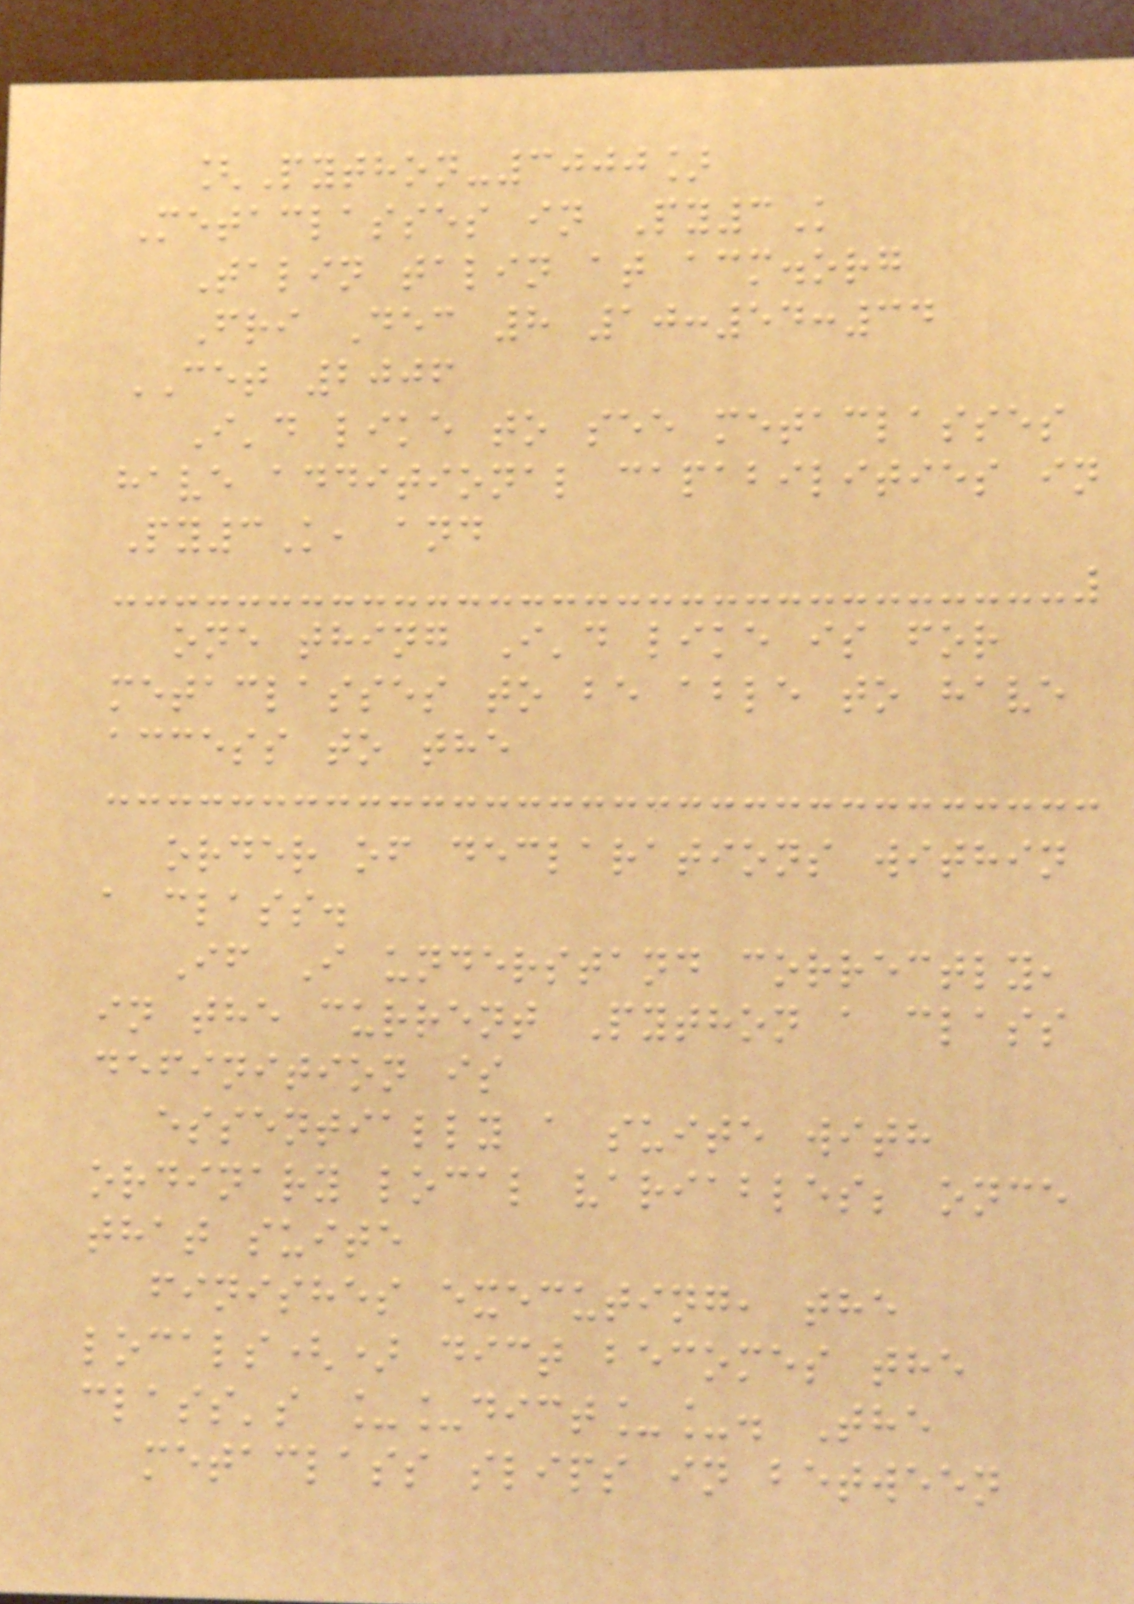[Python-3000]
Metaclasses in Py3K
Talin talin at acm.org
Fri Dec 8 10:54:34
CET 2006
I'd like to see metaclasses
have additional capabilities in
Py3K, and
one thing I'd like is for
metaclasses to be able to have
access to the
order of declarations within
a class.
If I understand correctly,
in the current Python a class
definition is
essentially a suite with
ordinary local variables; once
that suite
finishes executing, the
locals() dict becomes the
class's __dict__. The
metaclass slips in between
